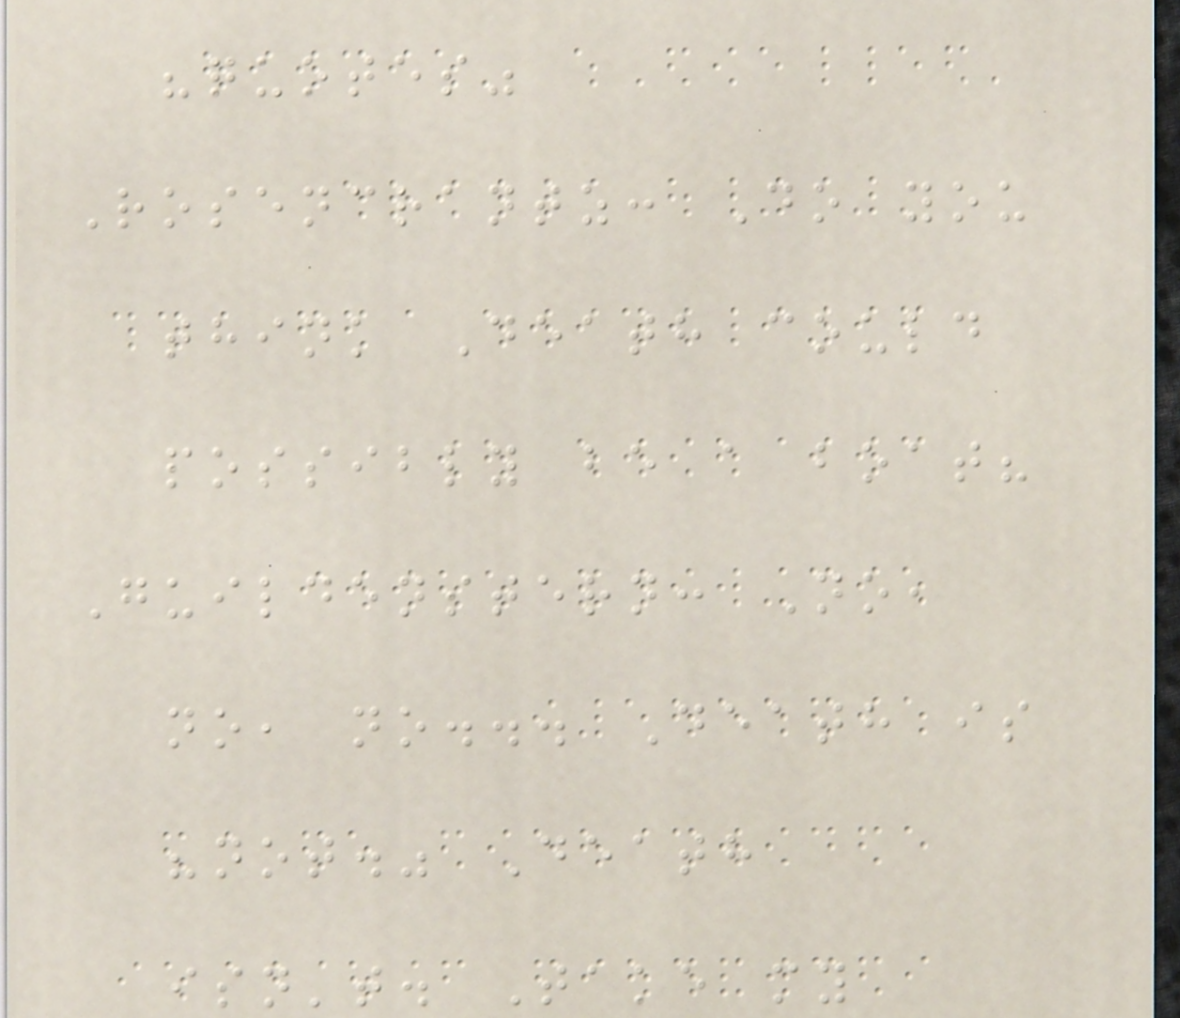"quotes"
Rosencrantz: Do you
think Death could
possibly be a boat?
Guildenstern: No,
no, no... Death is
"not." Death
isn't. Take my
